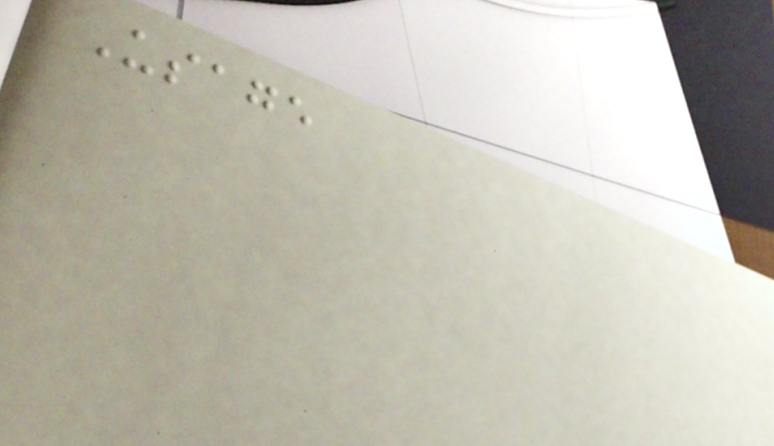Usage
